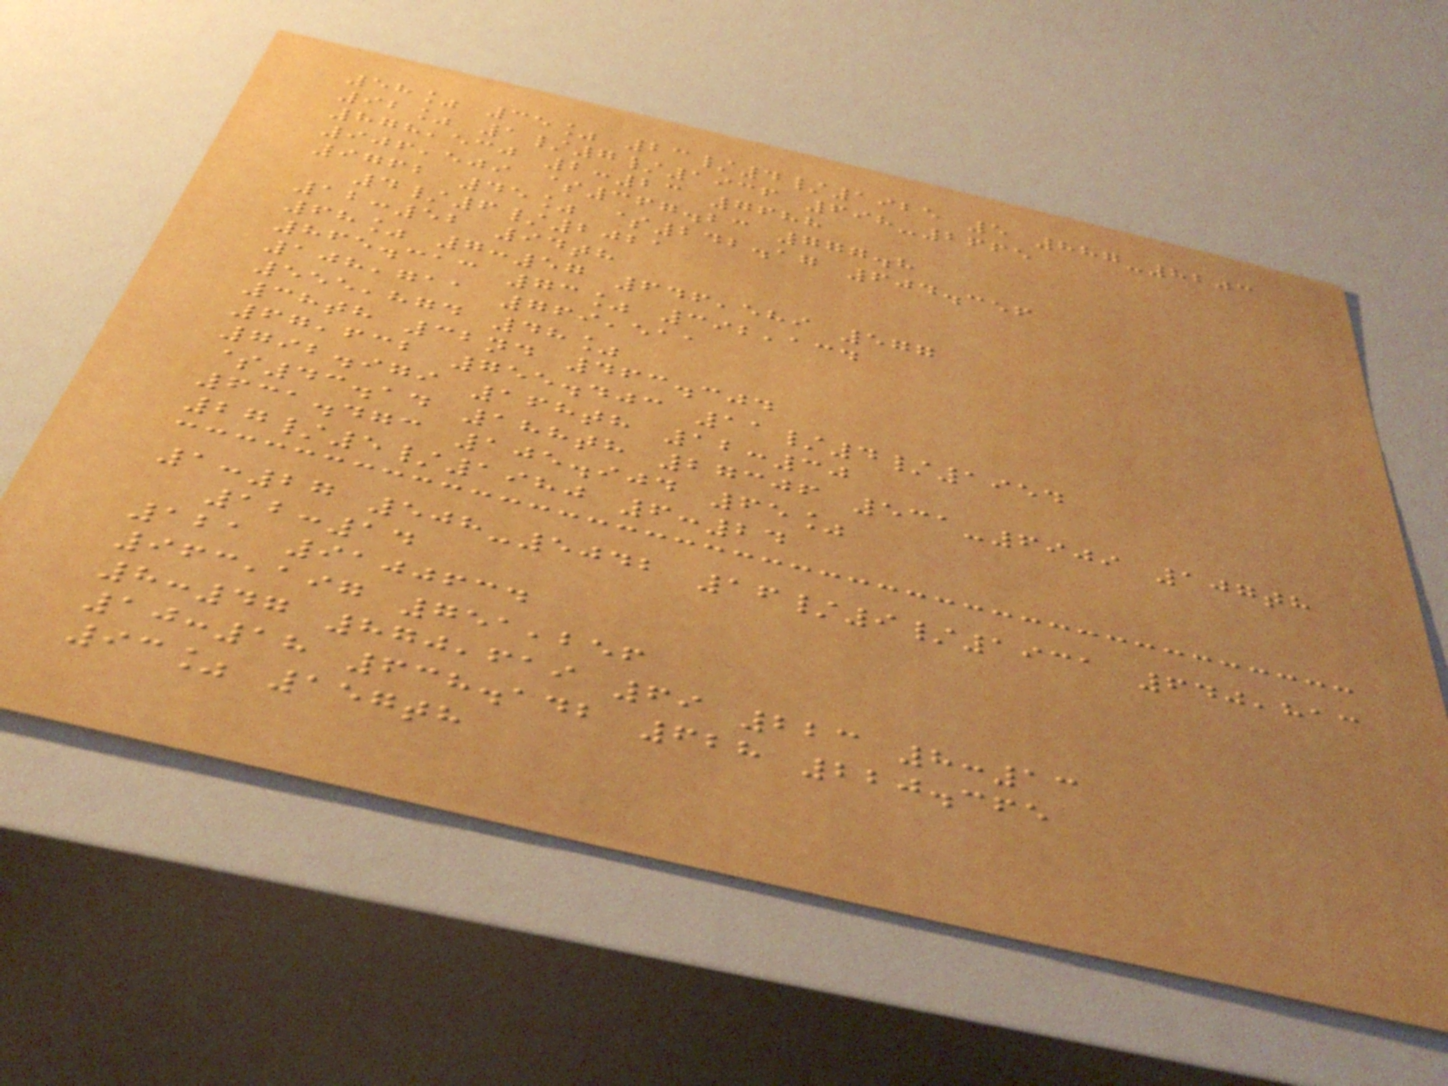58% 35% 23/4/1925 5 887-8203
92% 1/7/1936 698-2665
878,530 2:23 7688
906,509 $367.23 777.8
9762 45% $242.17 604.356
4/6/2021
12:52 94th
68% 7:57 646,589 577
865.313 73% 392,134
108,711 769,511
555,874 48%
38th 32nd 463.304
67,632 755.403 11/4/1954
792.979 168th 12:30
$43.14 188th 27306 531-6909 107th
631.473 105.904 65%
27/5/1980 6:24
1:27 508-5042 16/9/1931 640,813
12:14
121 9100634
963,197 751,256
8:47 870,619 69 223 8:13
10:18 638.142 628 220.365
93% 157th
